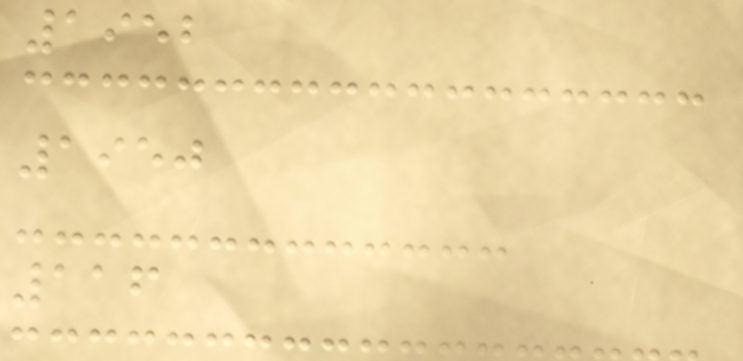1952
1950
116
